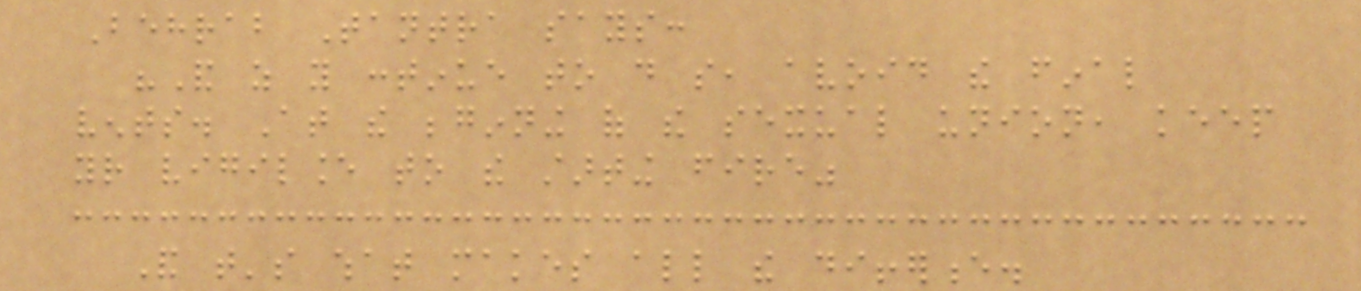Behrab Tantra says:
"And as you continue to do so, avoid the final
vents. At the beginning of the sexual union, keep
your vigilance to the starting fire"
And that's what makes all the difference.
